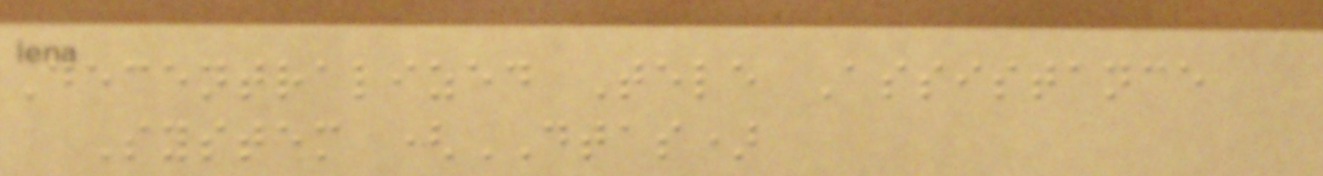Decentralized Tele Assistance
System (DTAS)
